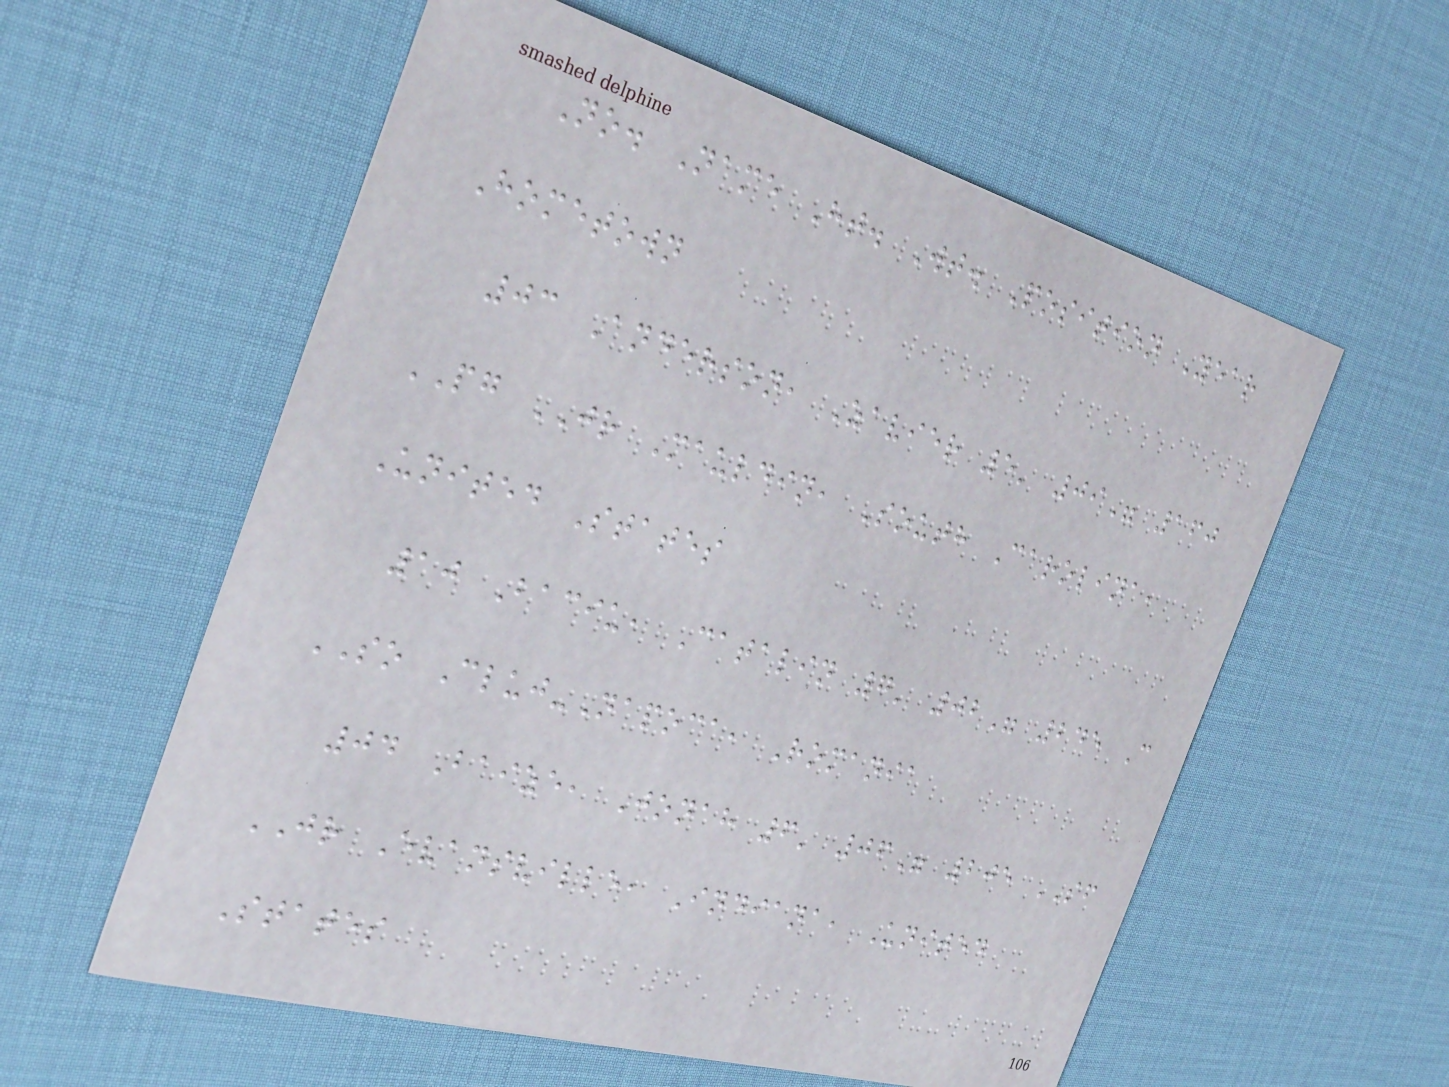No. Name Ht. Wt. Position Year
Hometown
03 Anderson, Zavier 5' 09" 160
PG JR Mauldin, South Carolina,
United States
10 Baciu, Catalin 7' 02" 245 C
SO Cluj-Napoca, Romania
04 Baize, Jonah 6' 06" 205 SF
JR Evansville, Indiana, United
States
